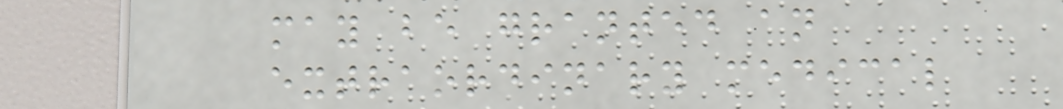may be granted an
extraordinary medical
